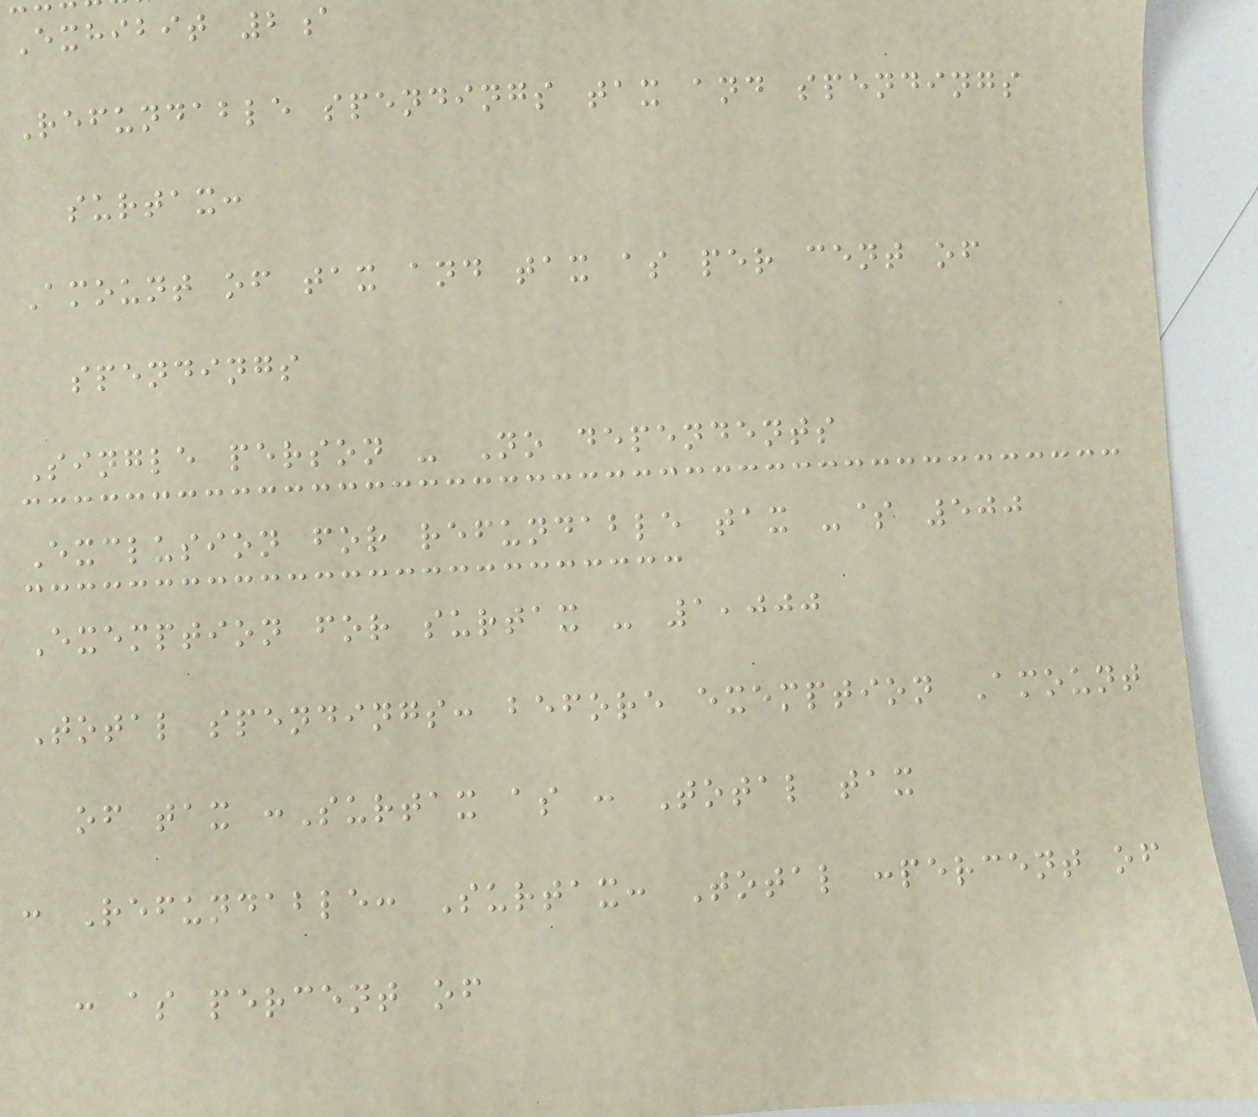Exhibit 2a
Refundable spendings tax and spendings
surtax:
Amount of tax and tax as per cent of
spendings
Single person - No dependents
Exclusion for refundable tax -$ 500
Exemption for surtax - 1,000
Total spendings: before exemption Amount
of tax :Surtax as : Total tax
: Refundable: Surtax: Total :percent of
: as percent of
